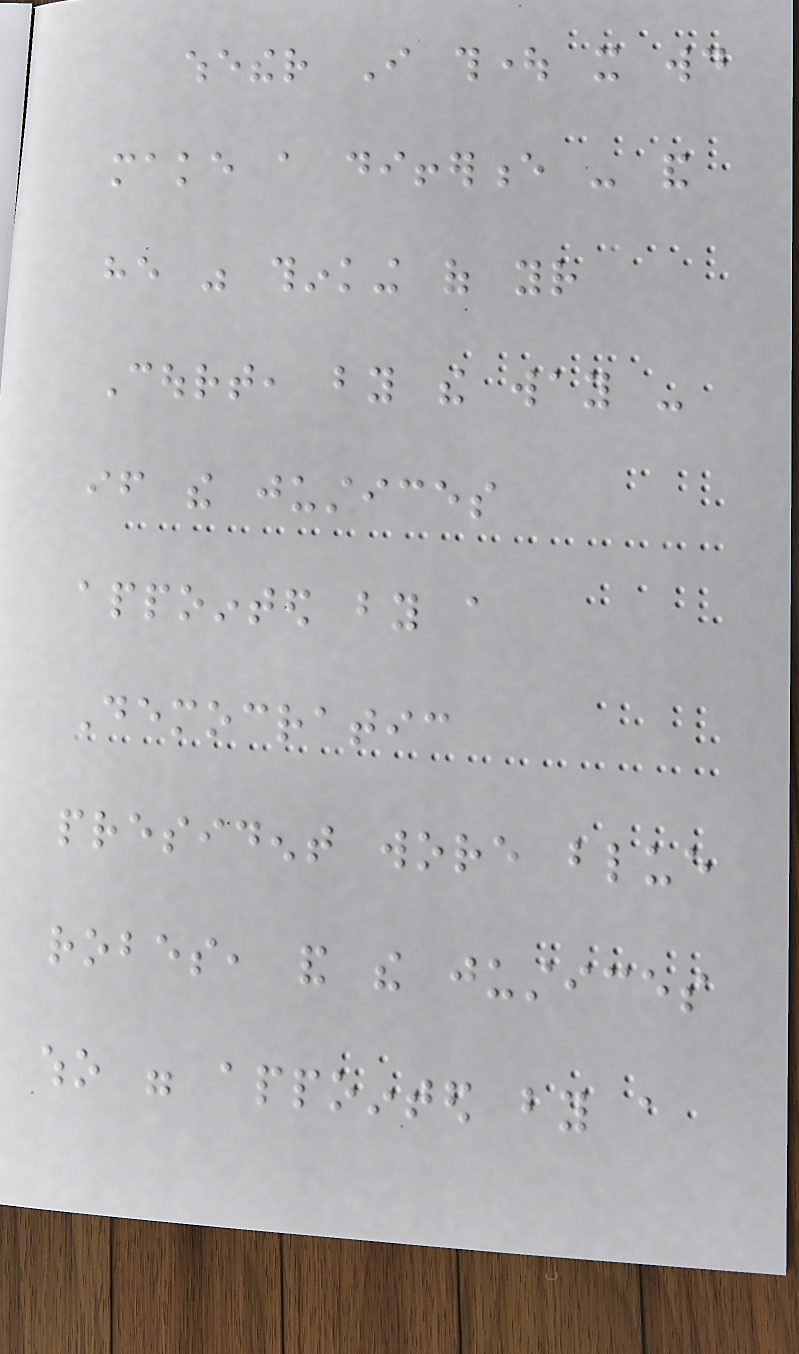whether I thought it would
make a difference - and
he was thinking of your
Court, by the way -
if the justices
appointed by a
Democratic
president wore blue
robes, and the justices
who were appointed by a
